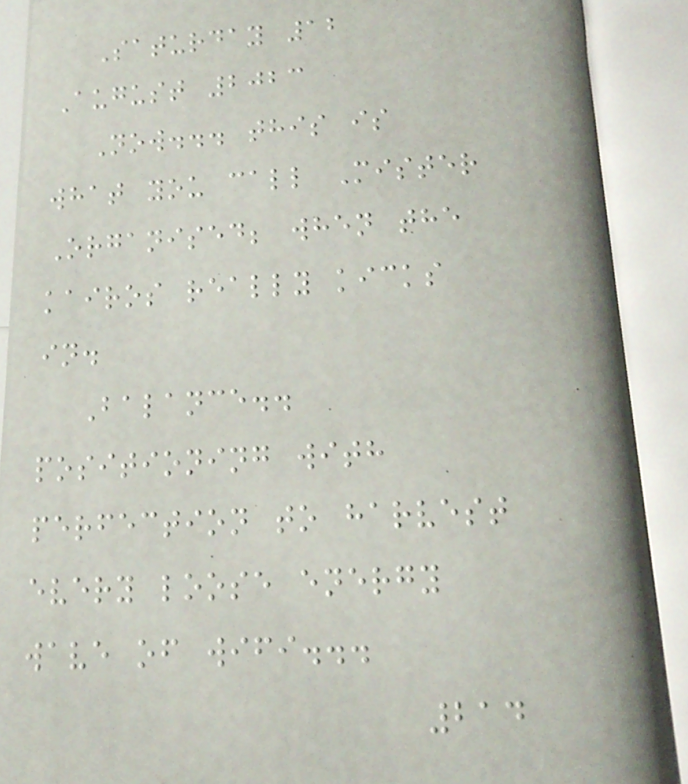Saturday 12
August 2023
Now... this is
what you call Mister
Organised; when the
kairos really kicks
in.
Balance..
positioning with
perfection to harvest
every loose energy
wave of wifi...
214
